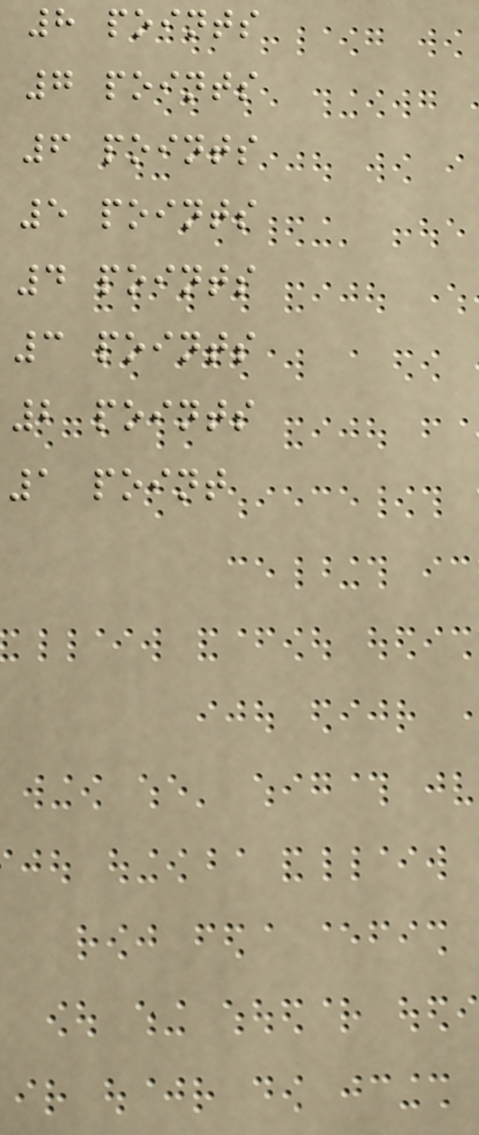8 points
7 points
6 points
5 points
4 points
3 points
2 points
1 point
